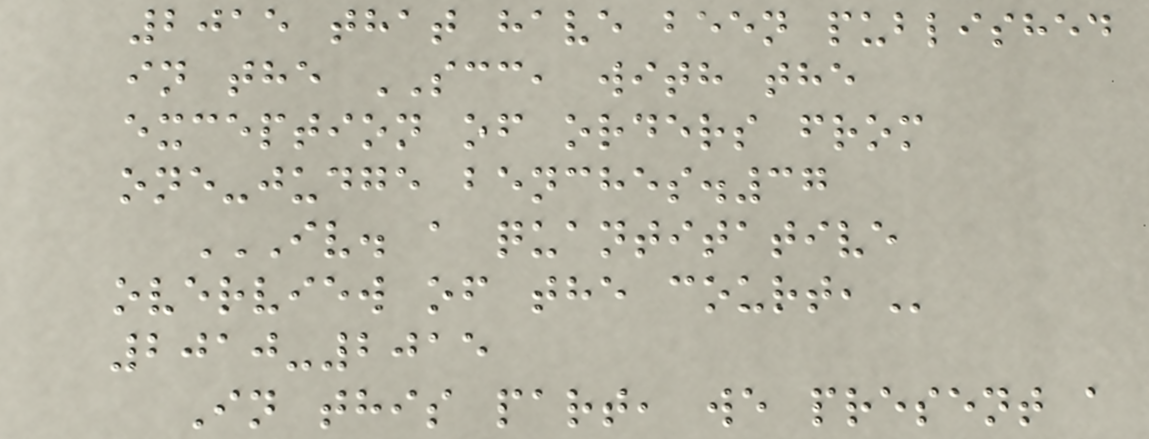2015 that have been published
in the SCC, with the
exception of orders from
one-judge benches.37
IV. A QUANTITATIVE
OVERVIEW OF THE COURT,
2010-2015
In this part, we present a
